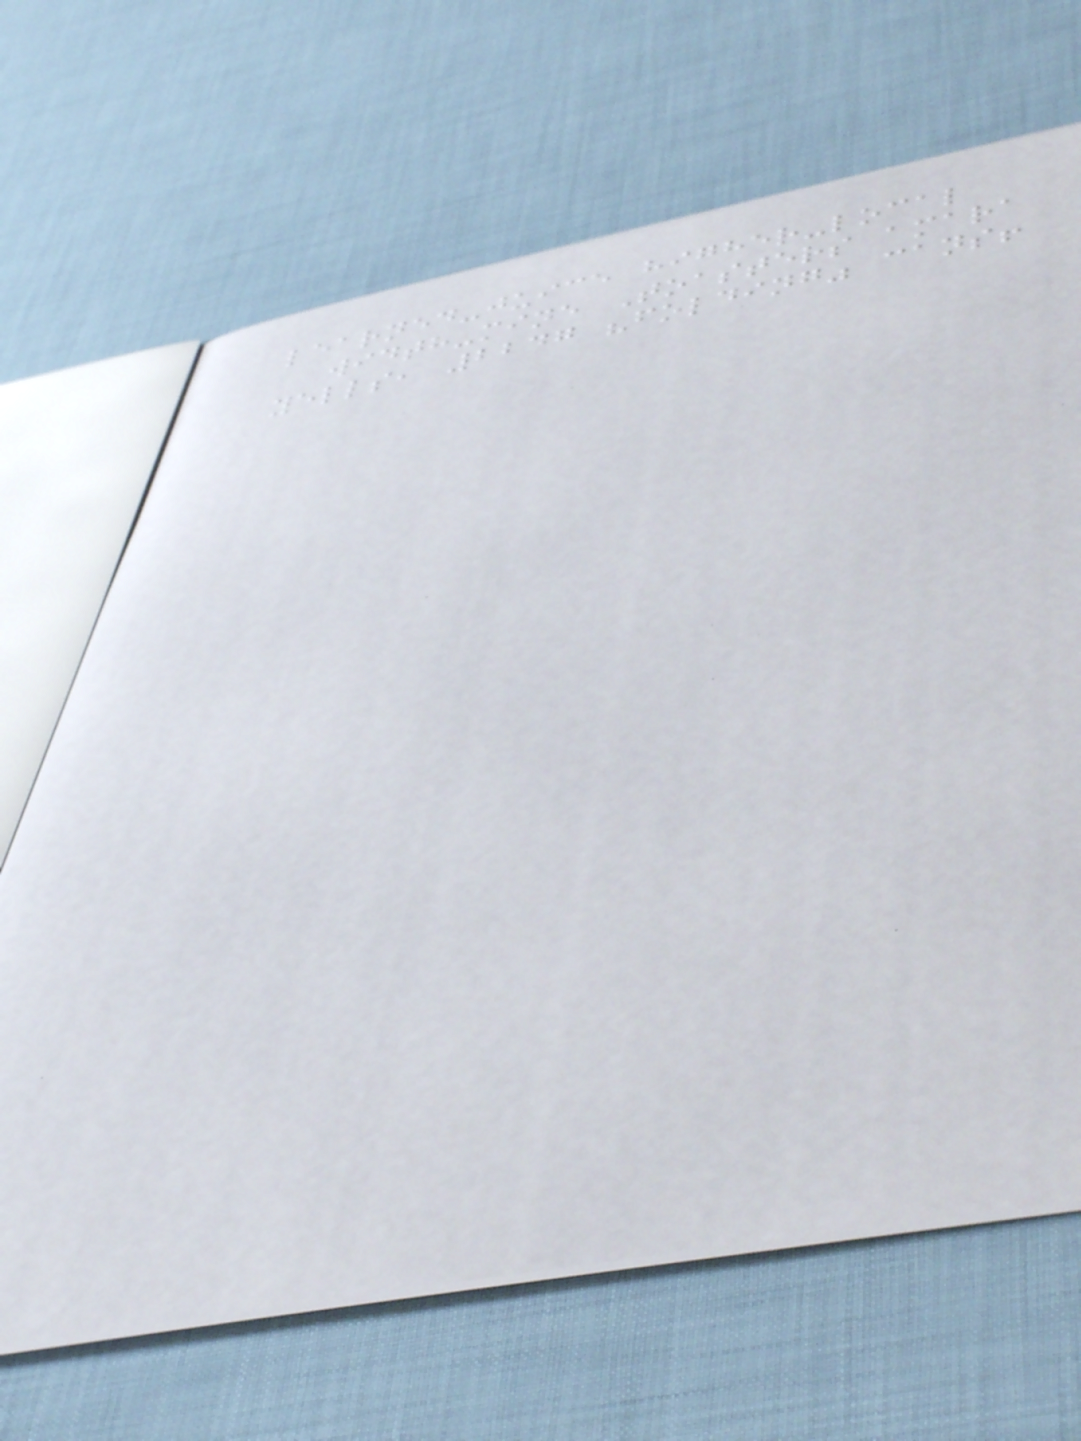learned-juice higher-local
width-mine Toasters amara
yells, 2247 "folding" cans!
